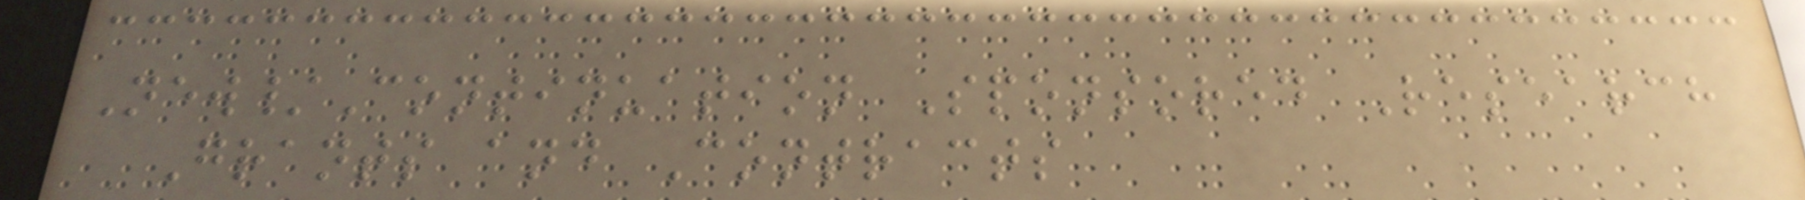New/Continuation Sponsored Research
Grants and Contracts
